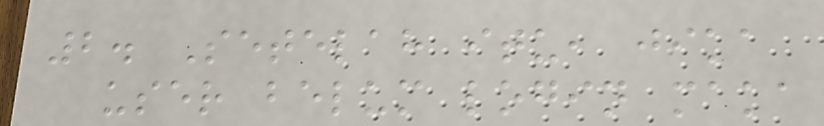2. Setelah itu, jika
user belum login maka
